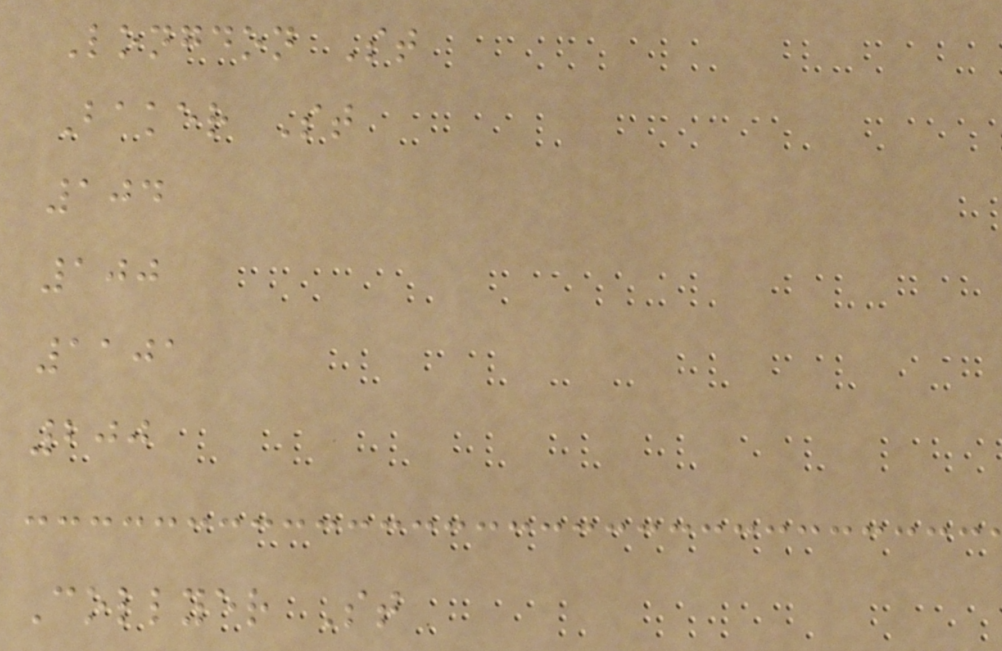Longdon St
Baker St
104
100
1101
200
Collyer St
